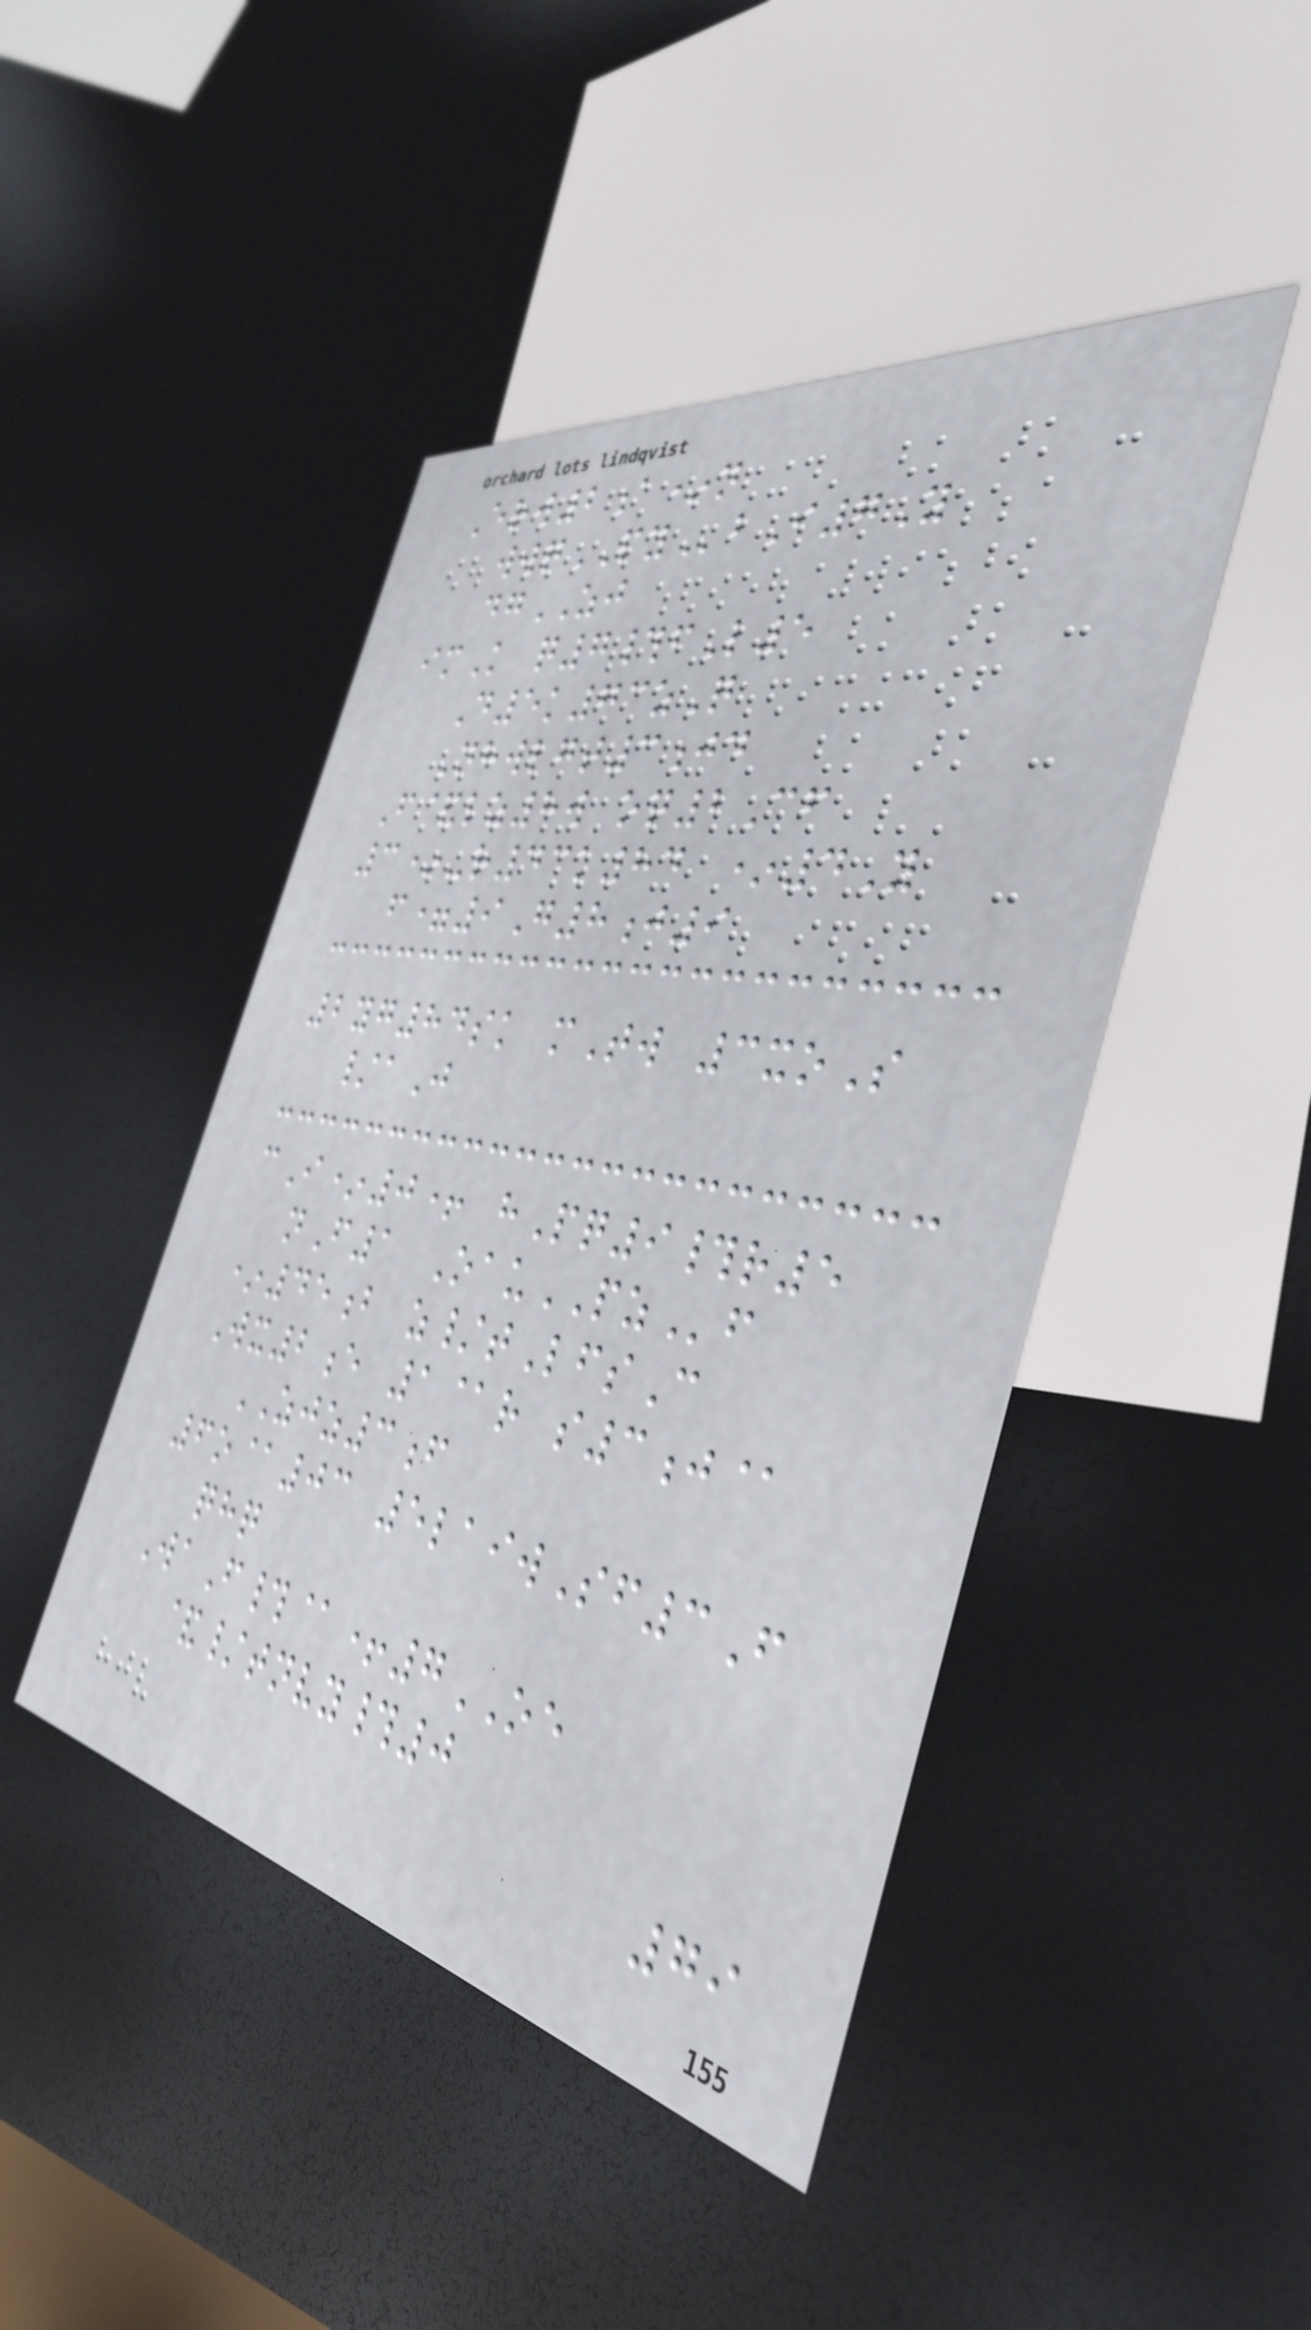Erw2a*n
wwqPYbI7Y
dgZJ
imK q7#fL5
D5k73zQ
Nhwlgt3jd
F&lz8w oq2Cf
3*-r43k84 *4Y
f=9G8j9
2yg84sk mTw 3xoS
/aJ
cI*0+ hPq9#r5
nF1 OauPZf
*45b z/tLfsC
Wx2e 1@r s3j@
ZJZ3f
6o@03 5laiwSf3F
qhq
WaF#@+7OE
&/tnvy#0
79
